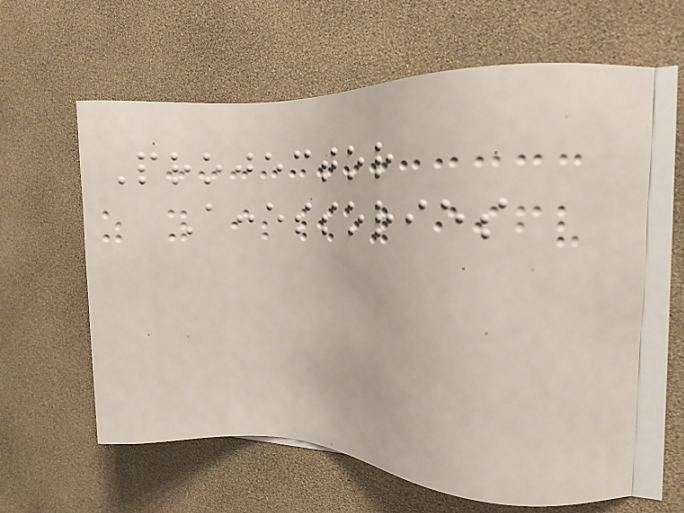Projector
Accessories
